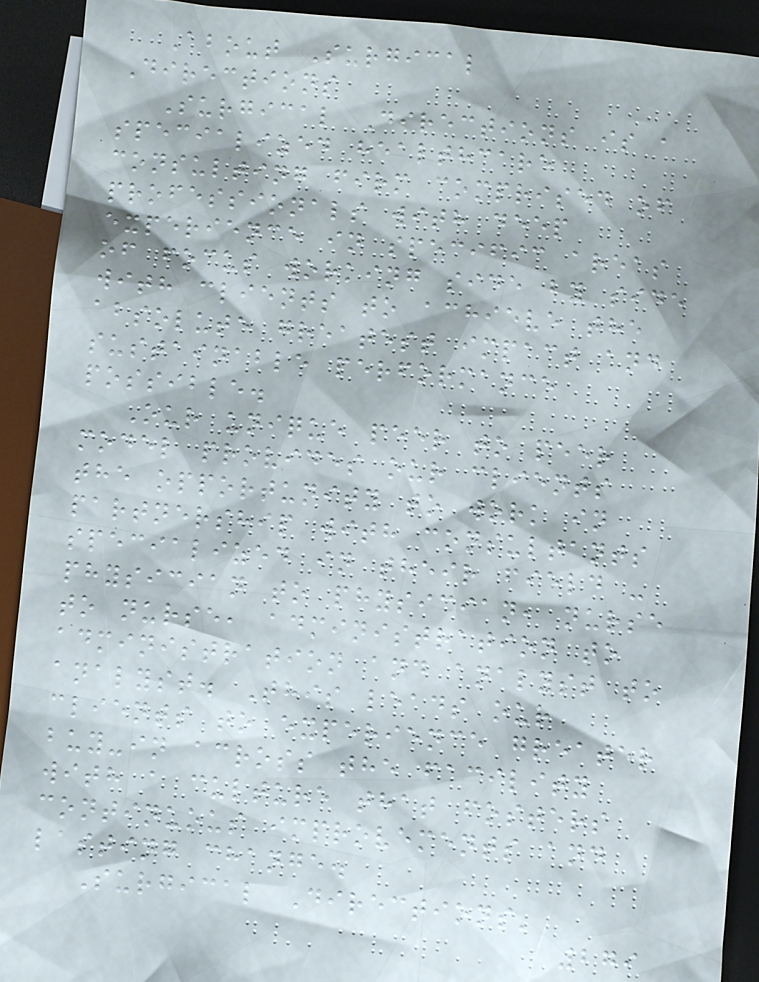About Surgical
Directions
Surgical Directions is a
specialized healthcare
consulting firm comprised of
professionals with deep
experience in specific areas
of focus working side by side
with clients to achieve the
absolute greatest impact and
sustainable performance
possible.
Our unique peer to peer
model provides our clients
the opportunity to work in
partnership with consultants
specialized in their field -
physician to physician, nurse
to nurse, administration to
administration and analyst to
analyst. This leads our
clients to experience greater
buy-in across the facility
with a culture that fosters
continuous improvements and
lasting change.
Surgical Directions'
279
